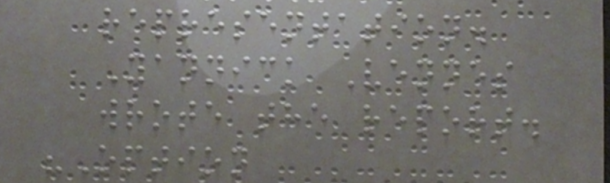representation.
Yannick Vennes
wrote the report.
"Option
